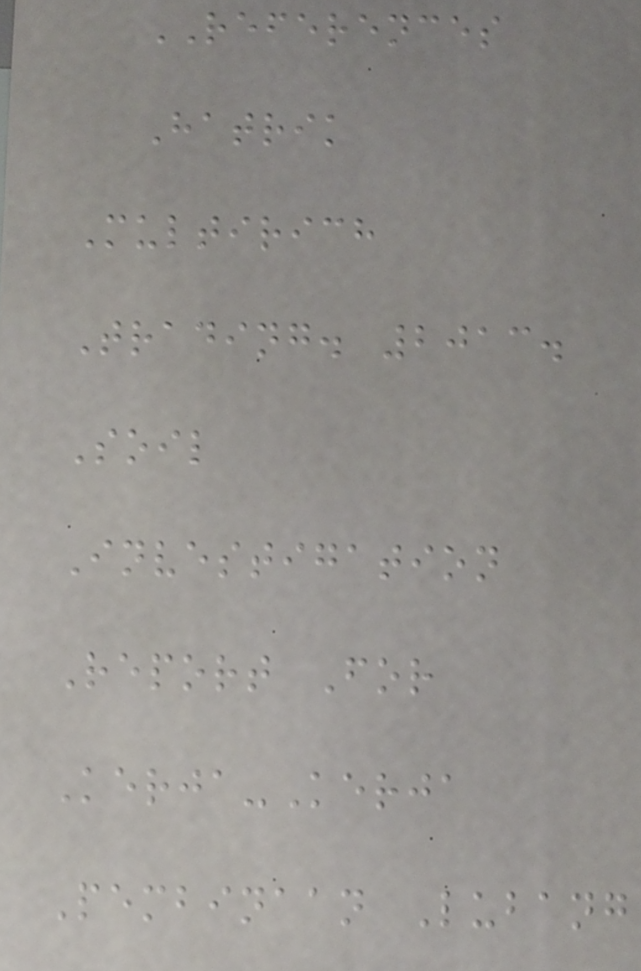REFERENCES
Hatrik
Multirich
Trading. 2013.
Soil
Investigation
Report For
Kerja-Kerja
Pembinaan Lubang
